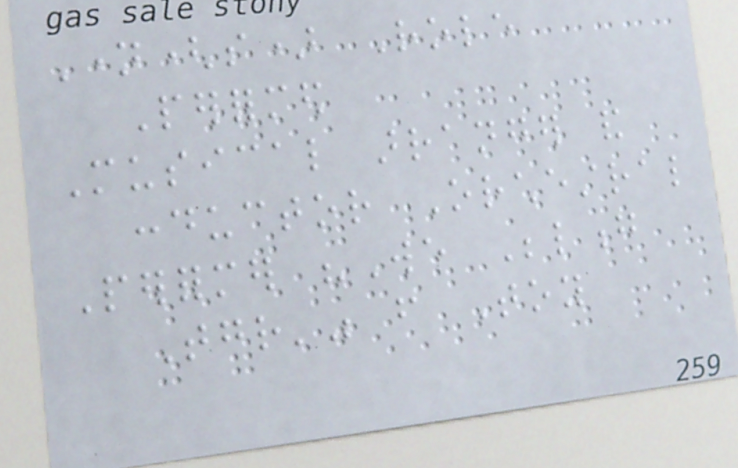Name(s) Role
Performed
Musical arranger and
conductor Orchestral
Performer "We Belong
Together'" from Toy
